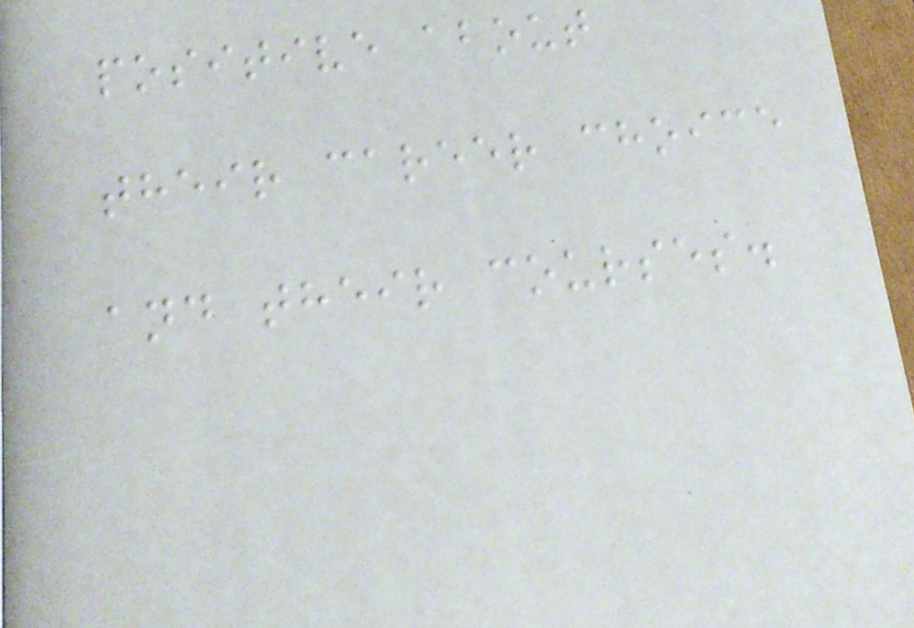positive about
their career choice
and their courses.
